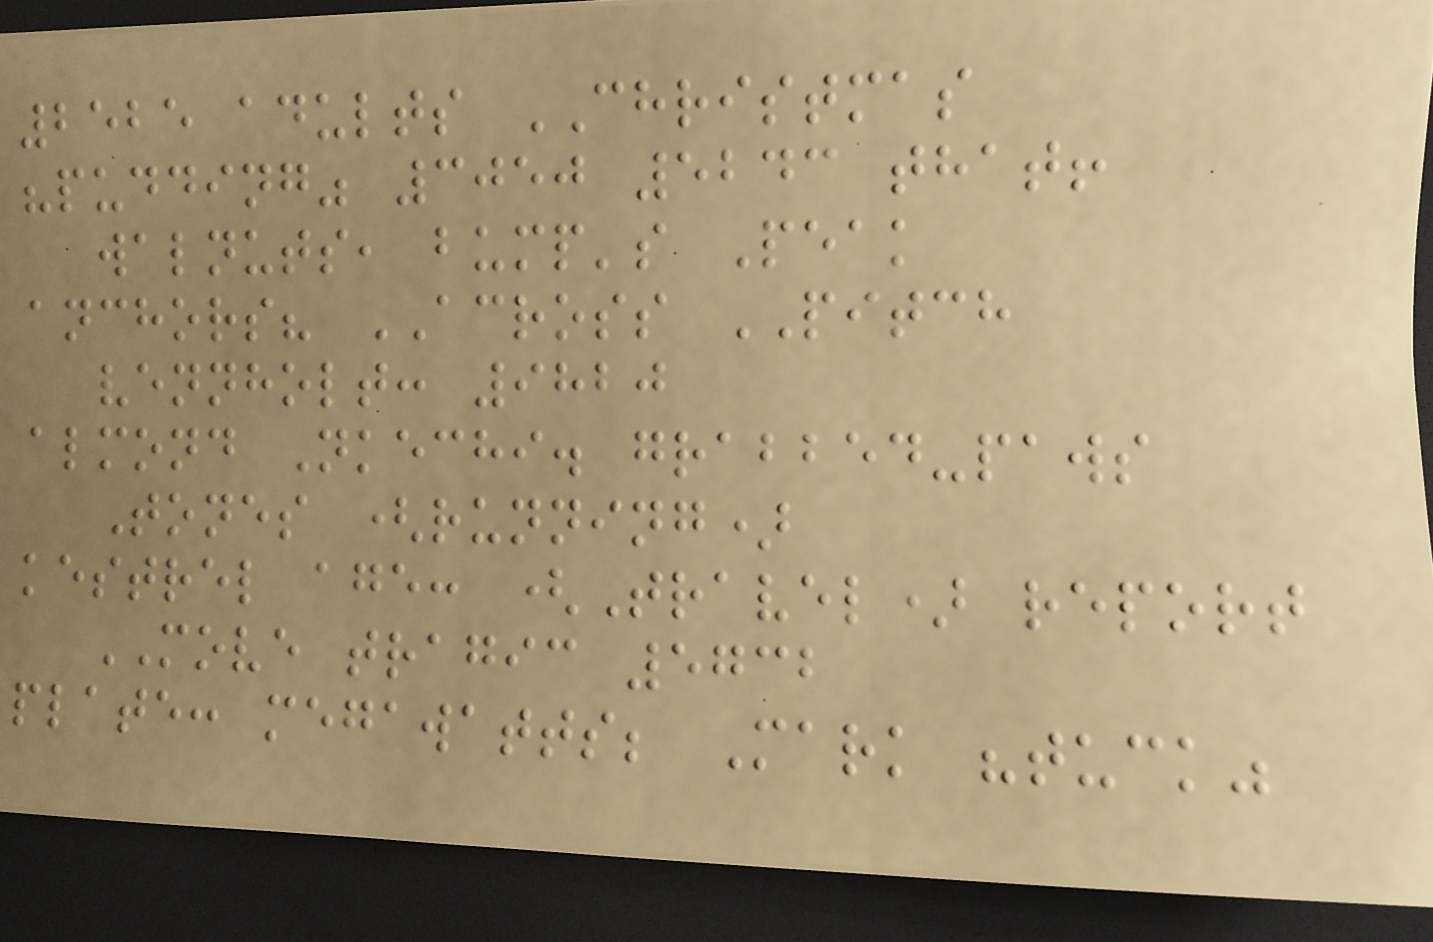2525 adults CHRISTMAS
"pudding" 3050 5243 that!
walnuts, bump's Peak
anchors? ACROSS PITCH
vennholt: 9820
almond Nkechi. grabbed-paws
Tones (running)
kestrel age: (Travel) report
MOVE tragic 5732
plate: megawatts; Mark "tuck"
